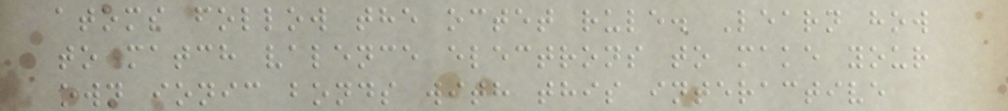atoms follow the octet rule. Learn how
to match valence electrons to make your
own ionic bonds with this interactive
